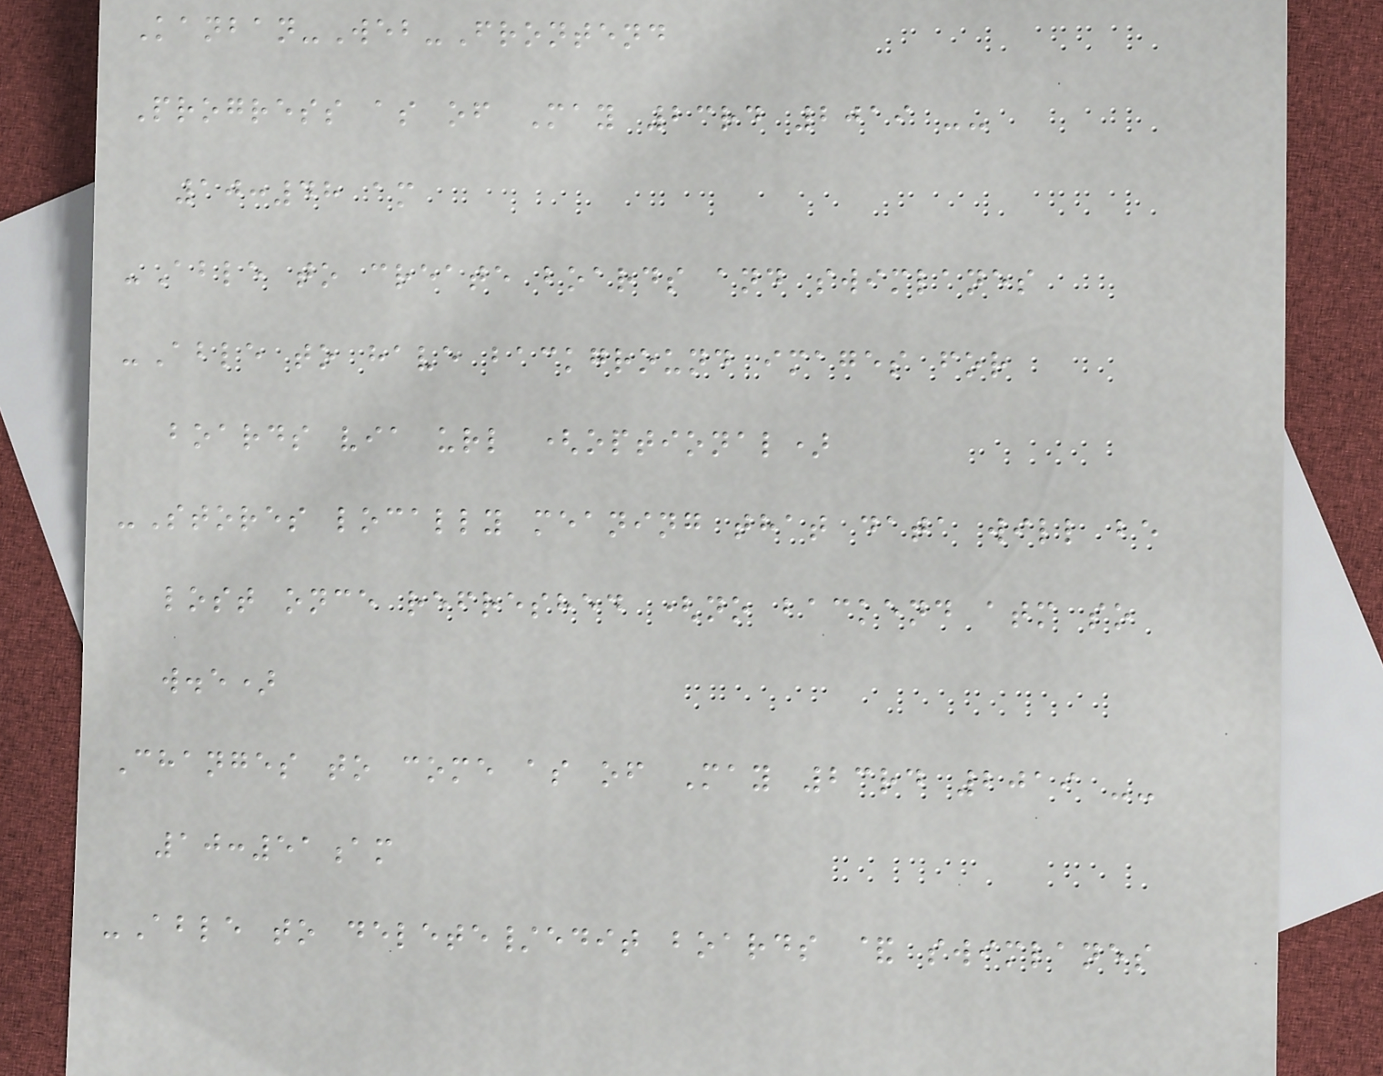Kanban-Web-Frontend
Progress as of May 23rd 2019 --
10:48 am
-Able to create boards and swimlanes
-Able to have background images for
boards via url (optional)
-Stores locally meaning that data will be
lost once refreshed (no backend atm so
w.e)
Changes to come as of May 23rd 2019 --
10:51am
-Able to delete/edit boards & swimlanes
